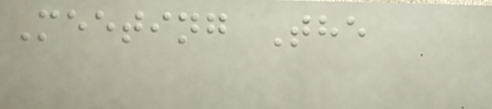Meeting The
